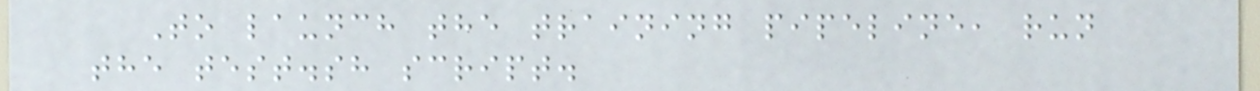To launch the training pipeline, run
the test.sh script.
